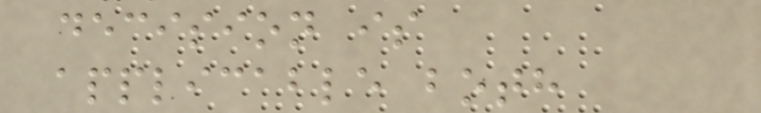decision is
applicable both
